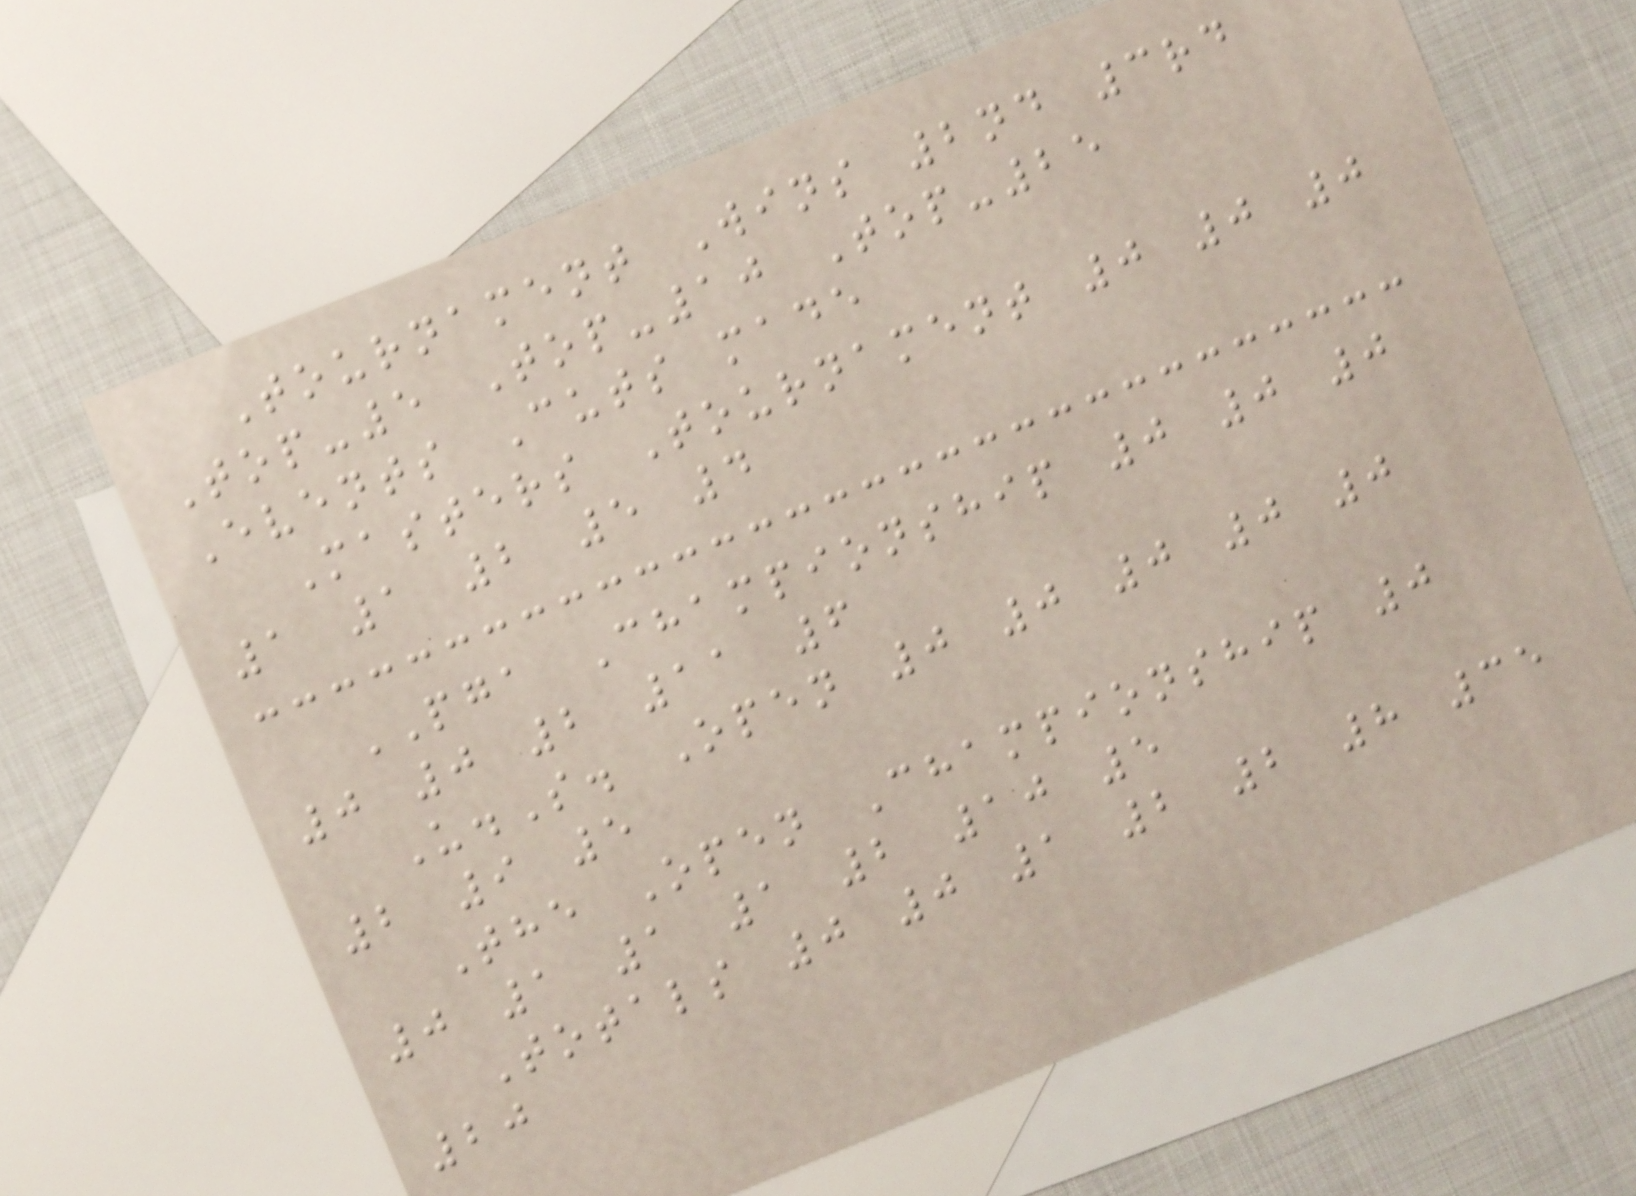Tournament Wins 2nd 3rd
Top-5 Top-10 Top-25
Events Cuts made
Masters Tournament 0 0 0
1 1 2 5 4
PGA Championship 0 0 0
0 0 2 11 6
U.S. Open 0 0 0 0 0
2 9 5
The Open Championship 0
0 1 1 1 2 10 5
Totals 0 0 1 2 2 8 35
20
